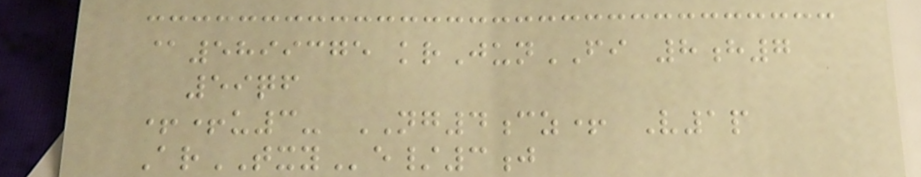@5899375 krJunFI 8h7
59qf
++u3- NG4cz+ V1p
ArTXYe/3j
